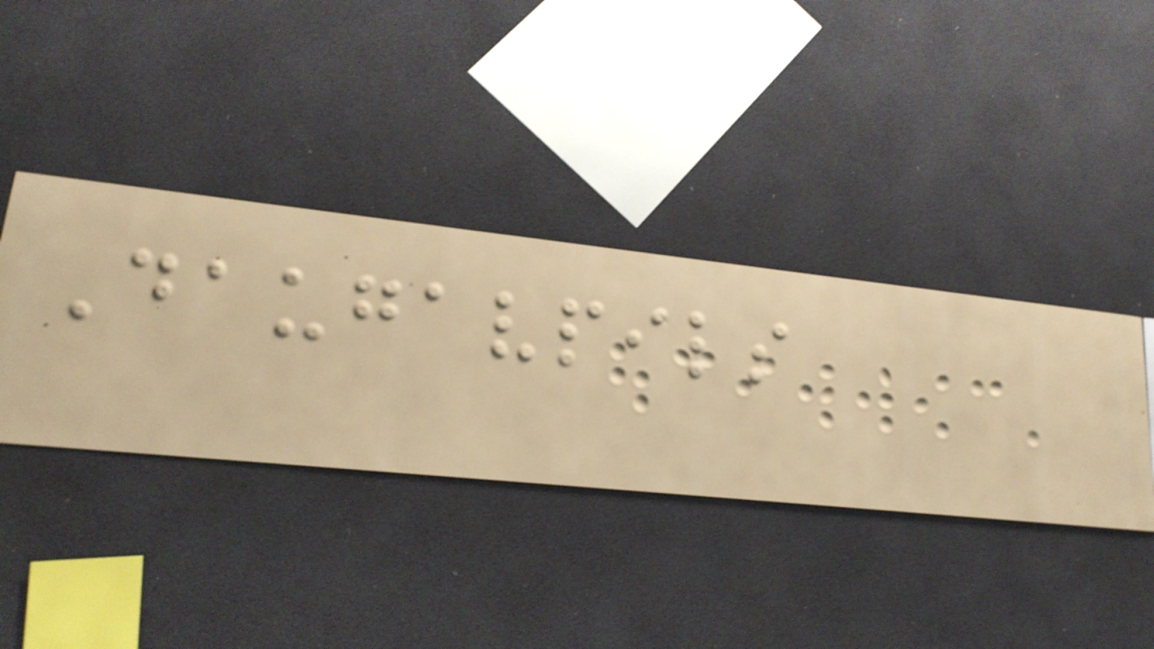Daugavpils
